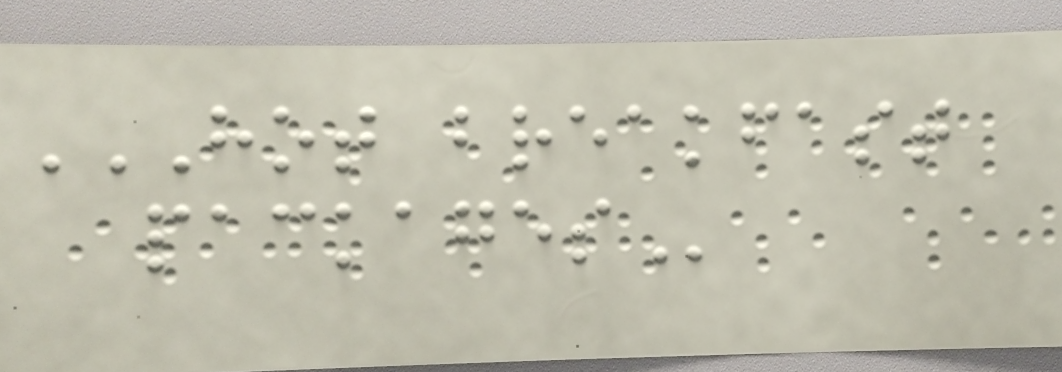HOT BREAKFAST
PACKAGES
